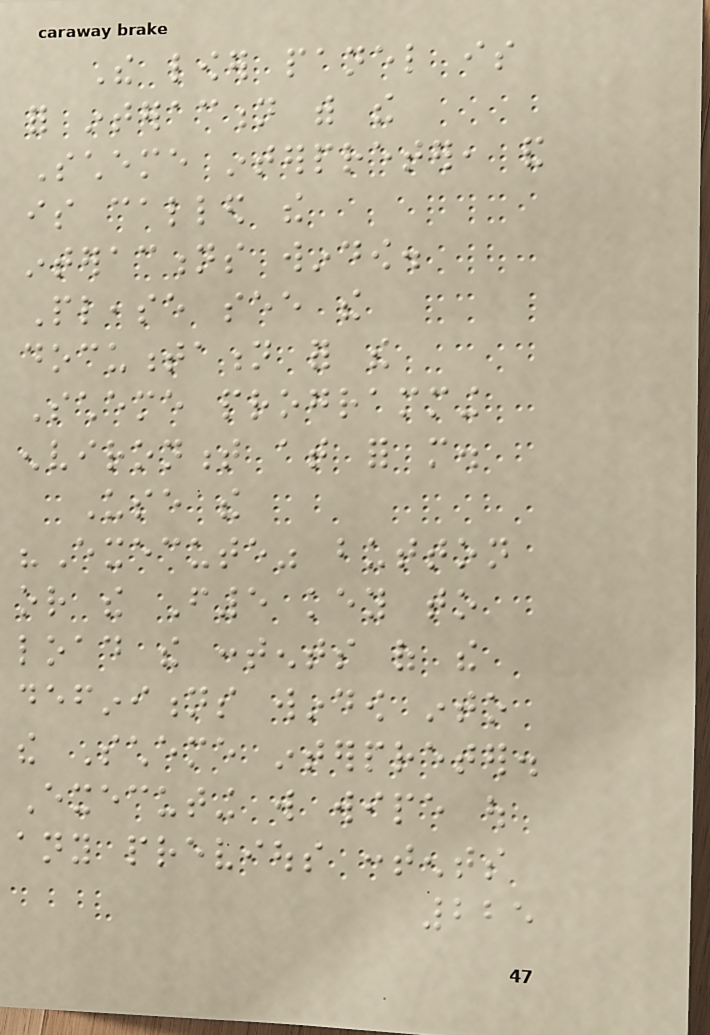The lower panel is
for interaction with the
Scheme interpreter, and
is called the
interactions window.
Please see the
documentation for the
Scheme programming
environment at for more.
Use the
"Execute" button
or the F5 key to
load the contents of the
definitions window into
the Scheme interpreter.
Executing will wipe out
any previous contents
225
